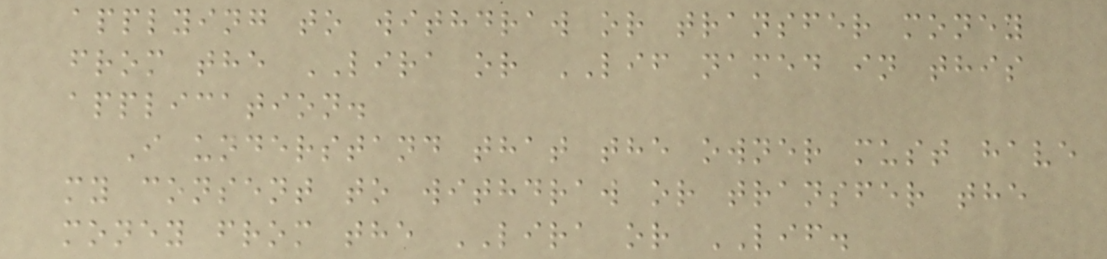applying to withdraw or transfer money
from the LIRA or LIF named in this
application.
I understand that the owner must have
my consent to withdraw or transfer the
money from the LIRA or LIF.
